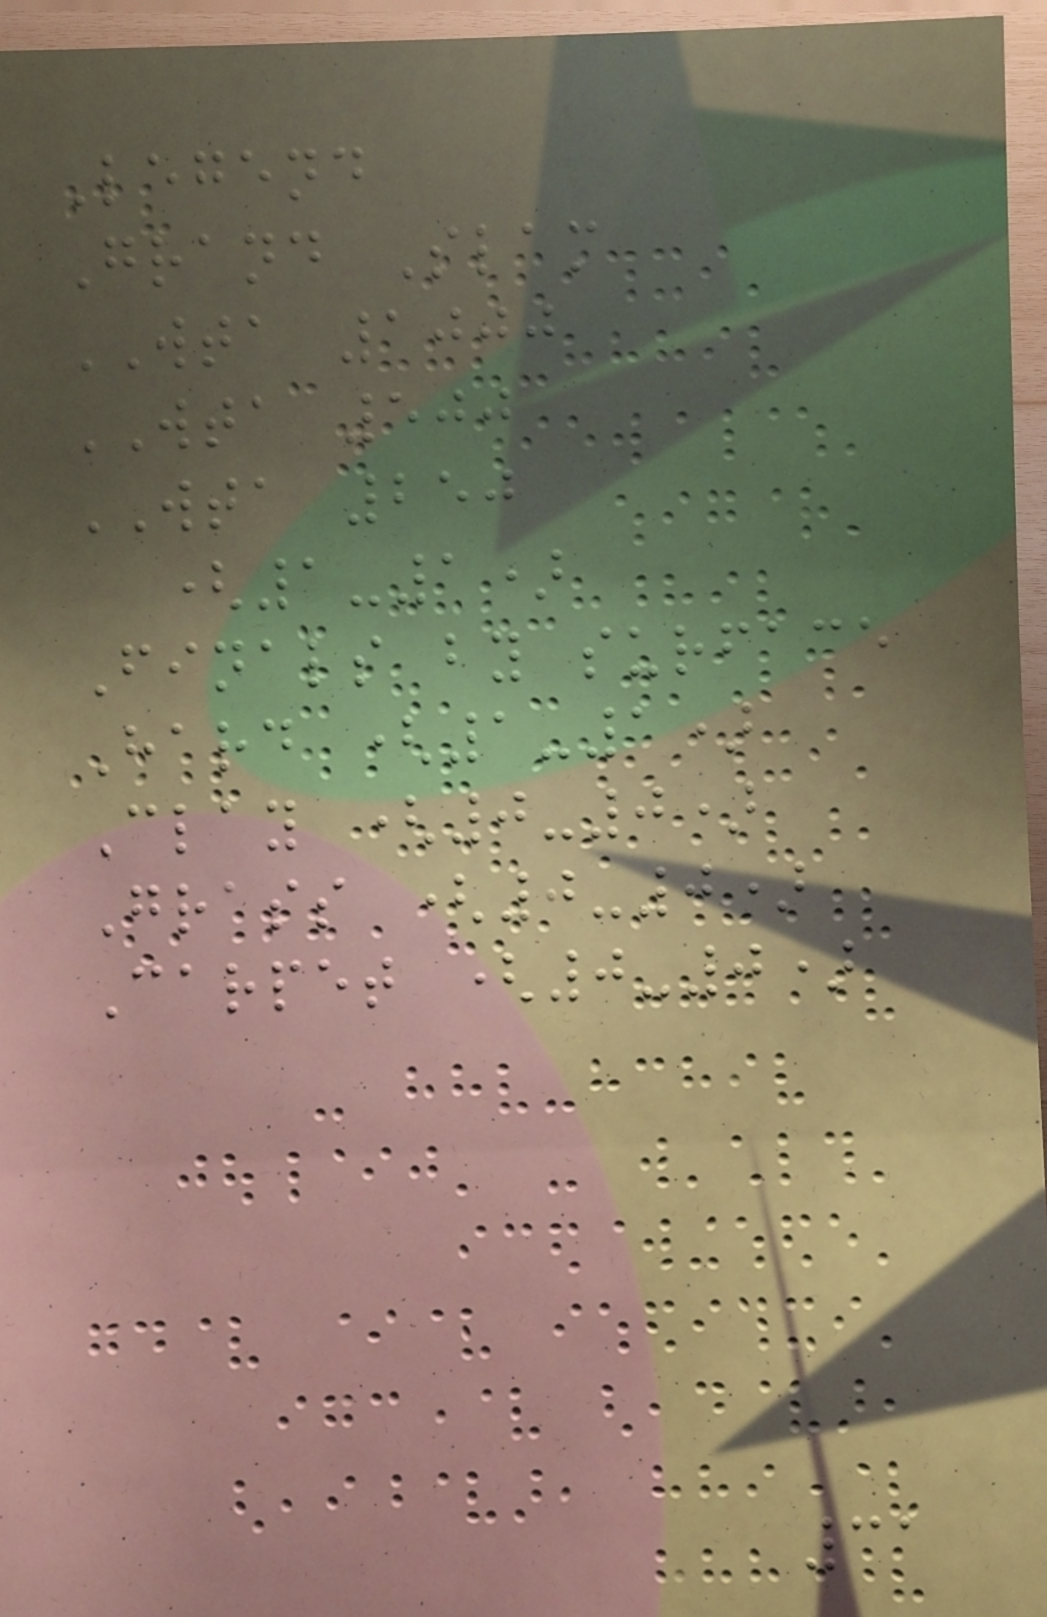Legend
Grand Slam
WTA 1000
WTA 500
WTA 250
(1-1)
Finals by surface
Hard (1-1)
Clay (0-0)
Grass (0-0)
Carpet (0-0)
31
